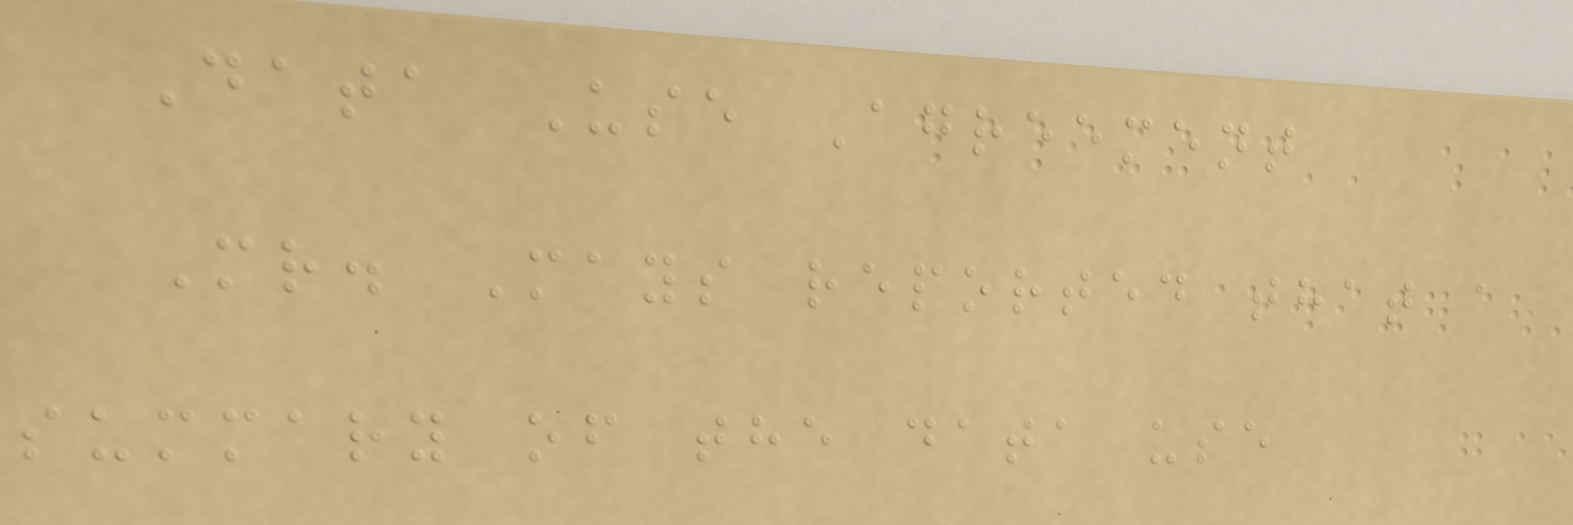Data Use Agreement
Mr. Mays reported that a
summary of the data use
